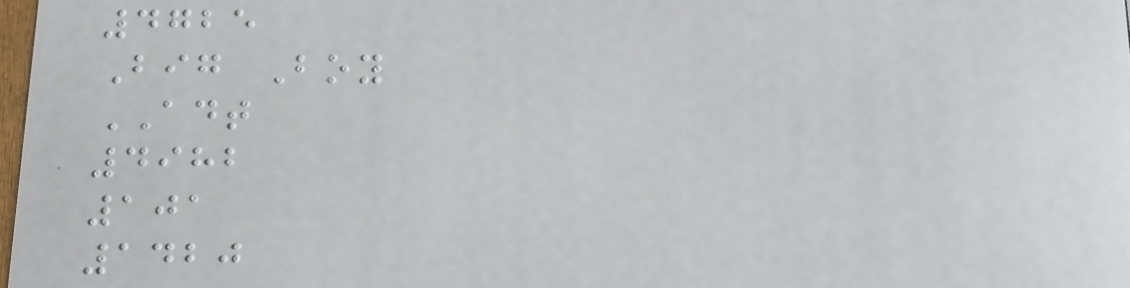4725
Big Boy
ADT
4982
101
1420
